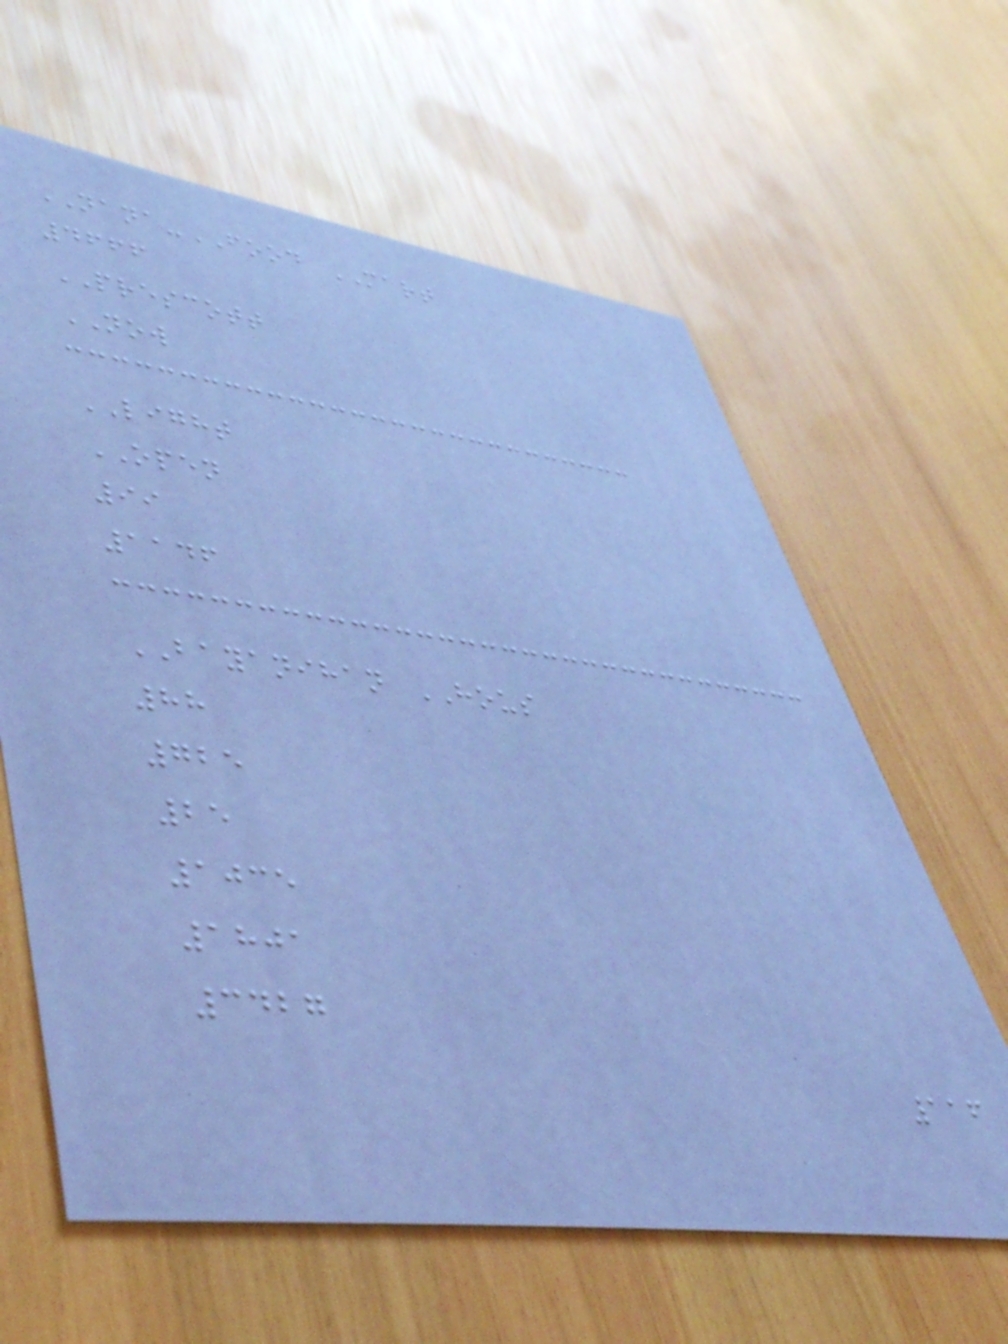NANA-FOOD MART
4666
PRESCOTT
NOW
LIGHT
OPEN
99
1146
BAYANIHAN HOUS
88
725
25
1035
1801
3427
116
